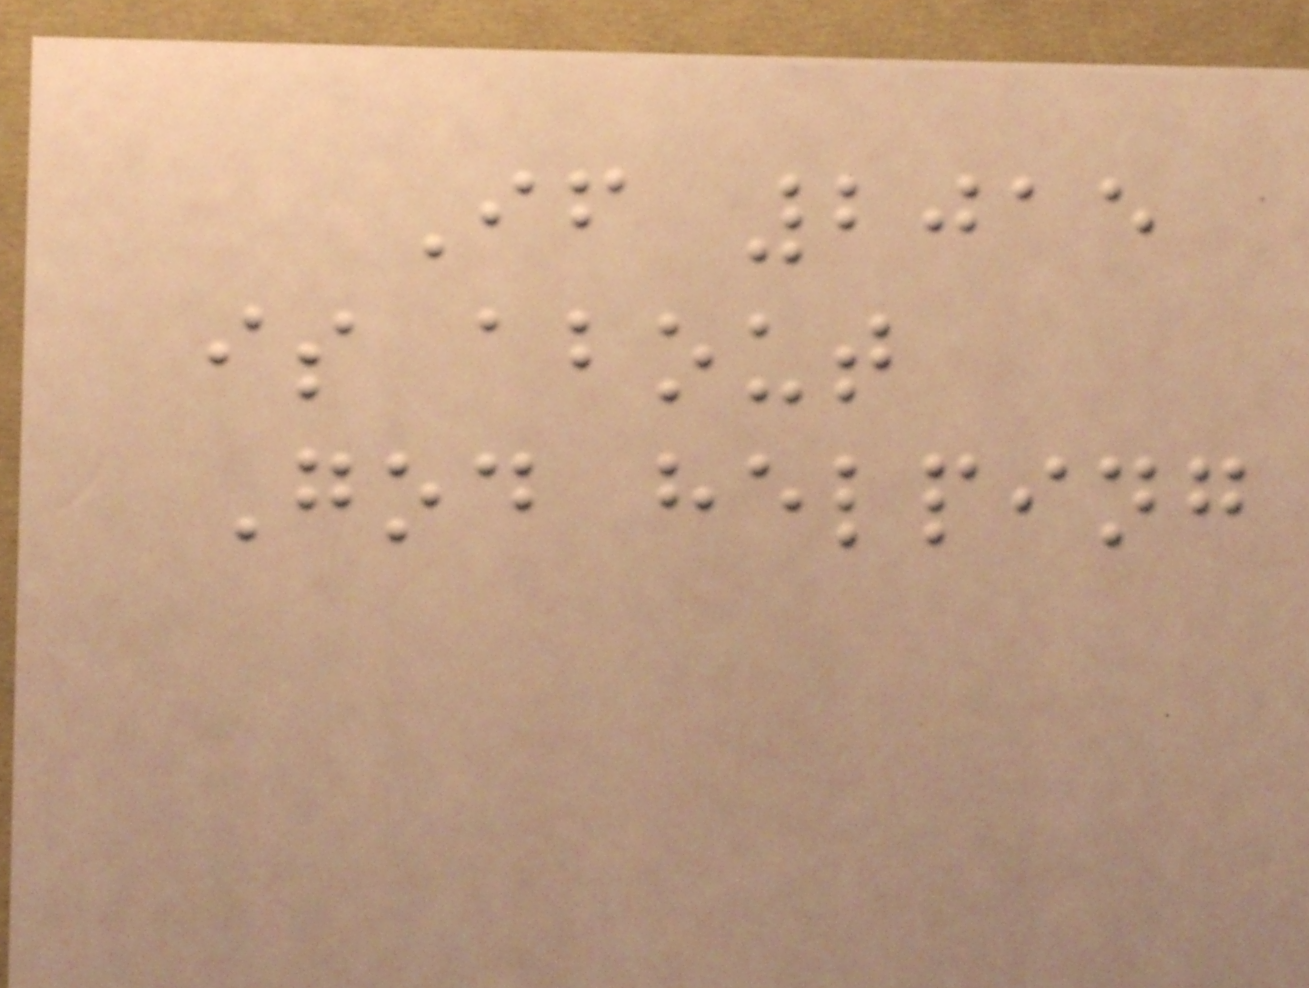If 2015
is about
God helping
